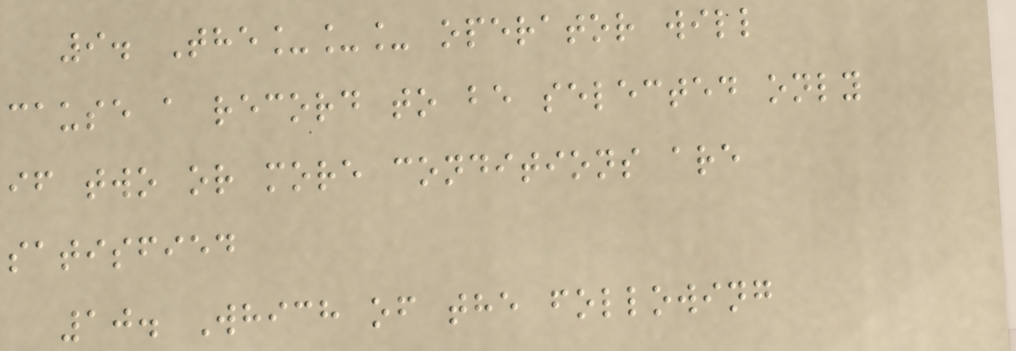9. The___ operator will
cause a record to be selected only
if two or more conditions are
satisfied
10. Which of the following
